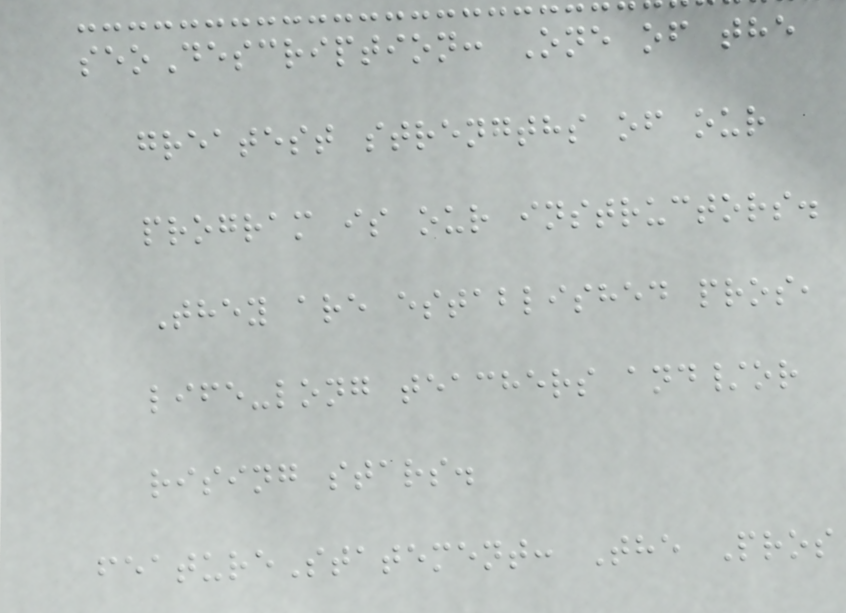seoDescription: One of the
greatest strengths of our
program is our instructors.
They are established pros,
life-long teachers and/or
rising stars.
featureStatement: The Pros
